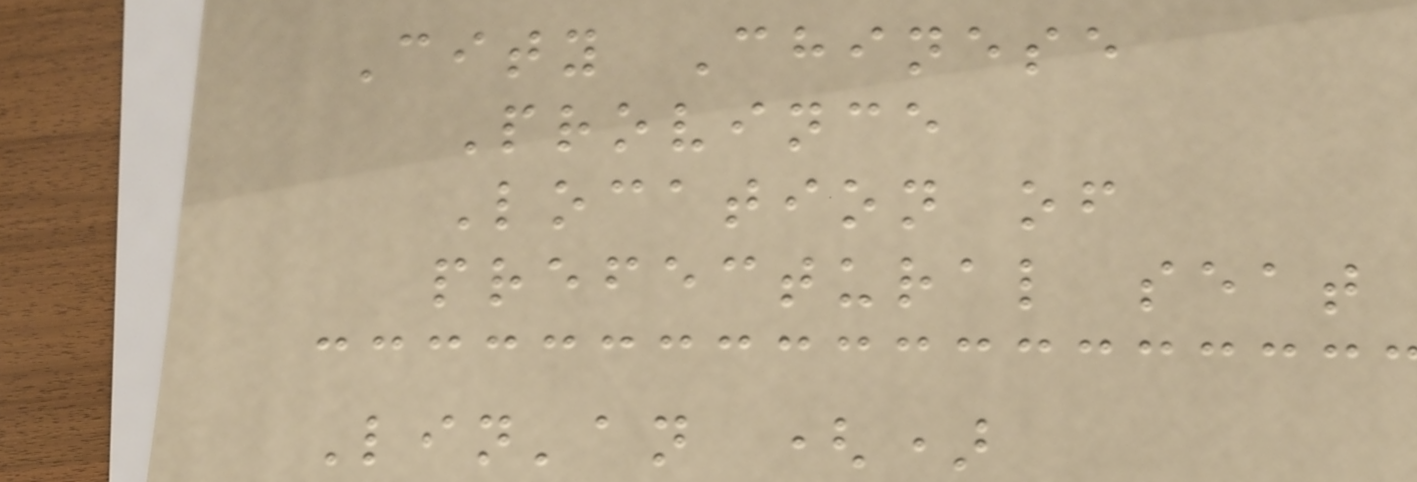City Chinese
Province
Location of
prefectural seat
Lin'an ()
